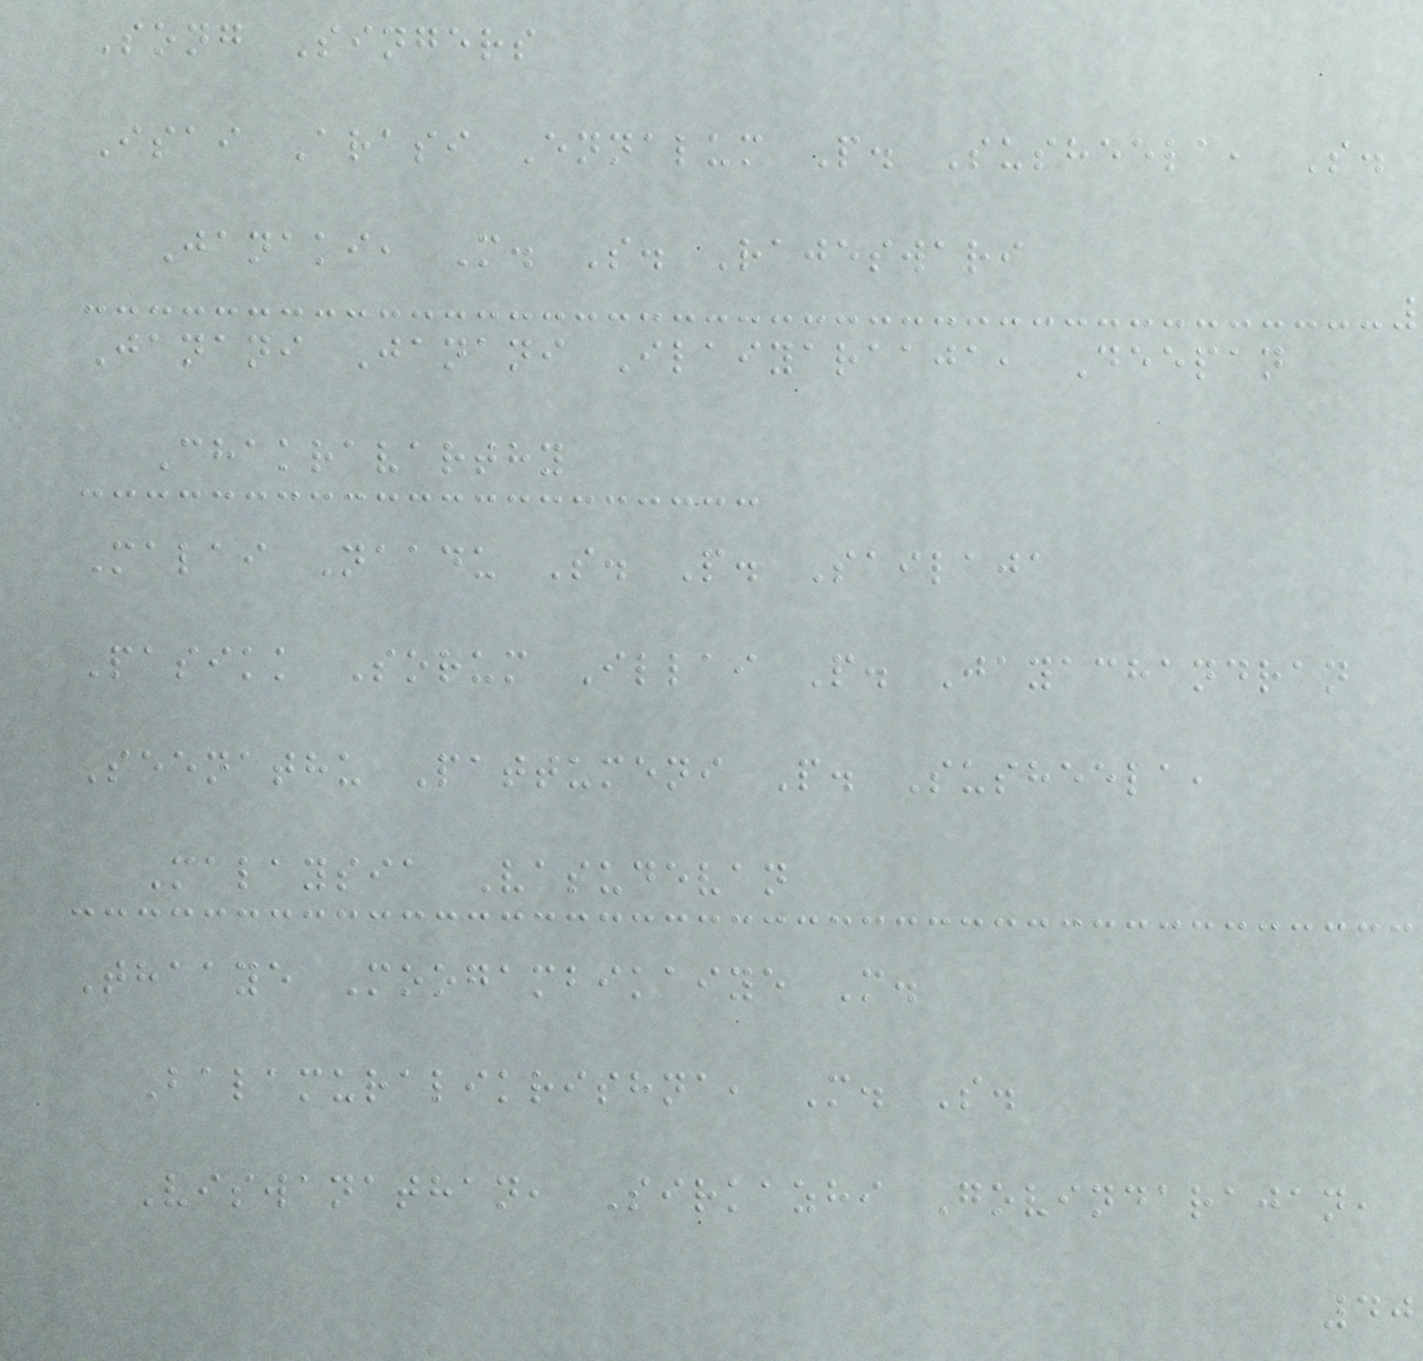Song Singers
Isai Arasi Ennalum P. Susheela, S.
Janaki, M. S. Rajeswari
Janani Janani Ilaiyaraaja, Deepan
Chakravarthy
Malai Naadu S. P. Sailaja
Pasikk Sorum Illai P. Jayachandran
Seenathu Pattumeni P. Susheela,
Malaysia Vasudevan
Thaaye Moogambikaiye M.
Balamuralikrishna, M. S.
Viswanathan, Sirkazhi Govindarajan,
40
